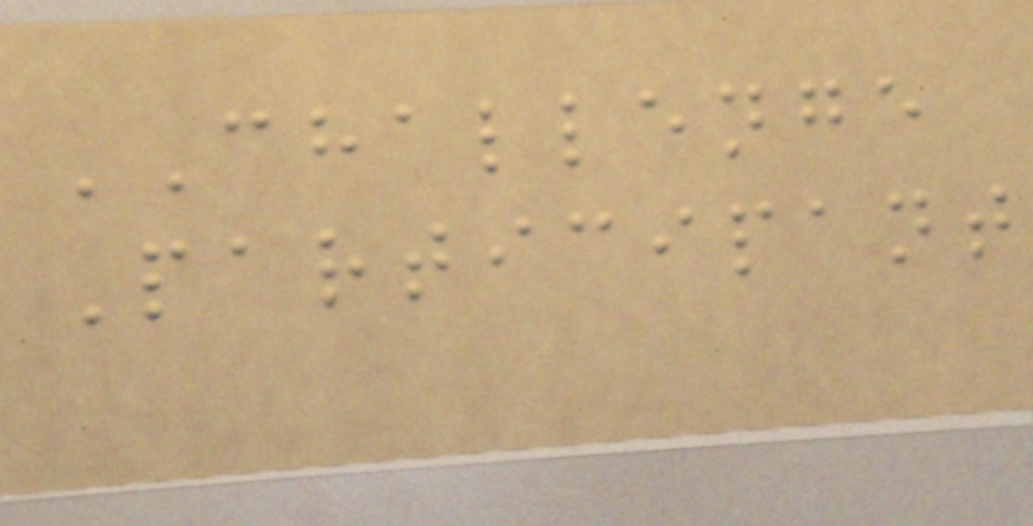CHALLENGE
Participant
